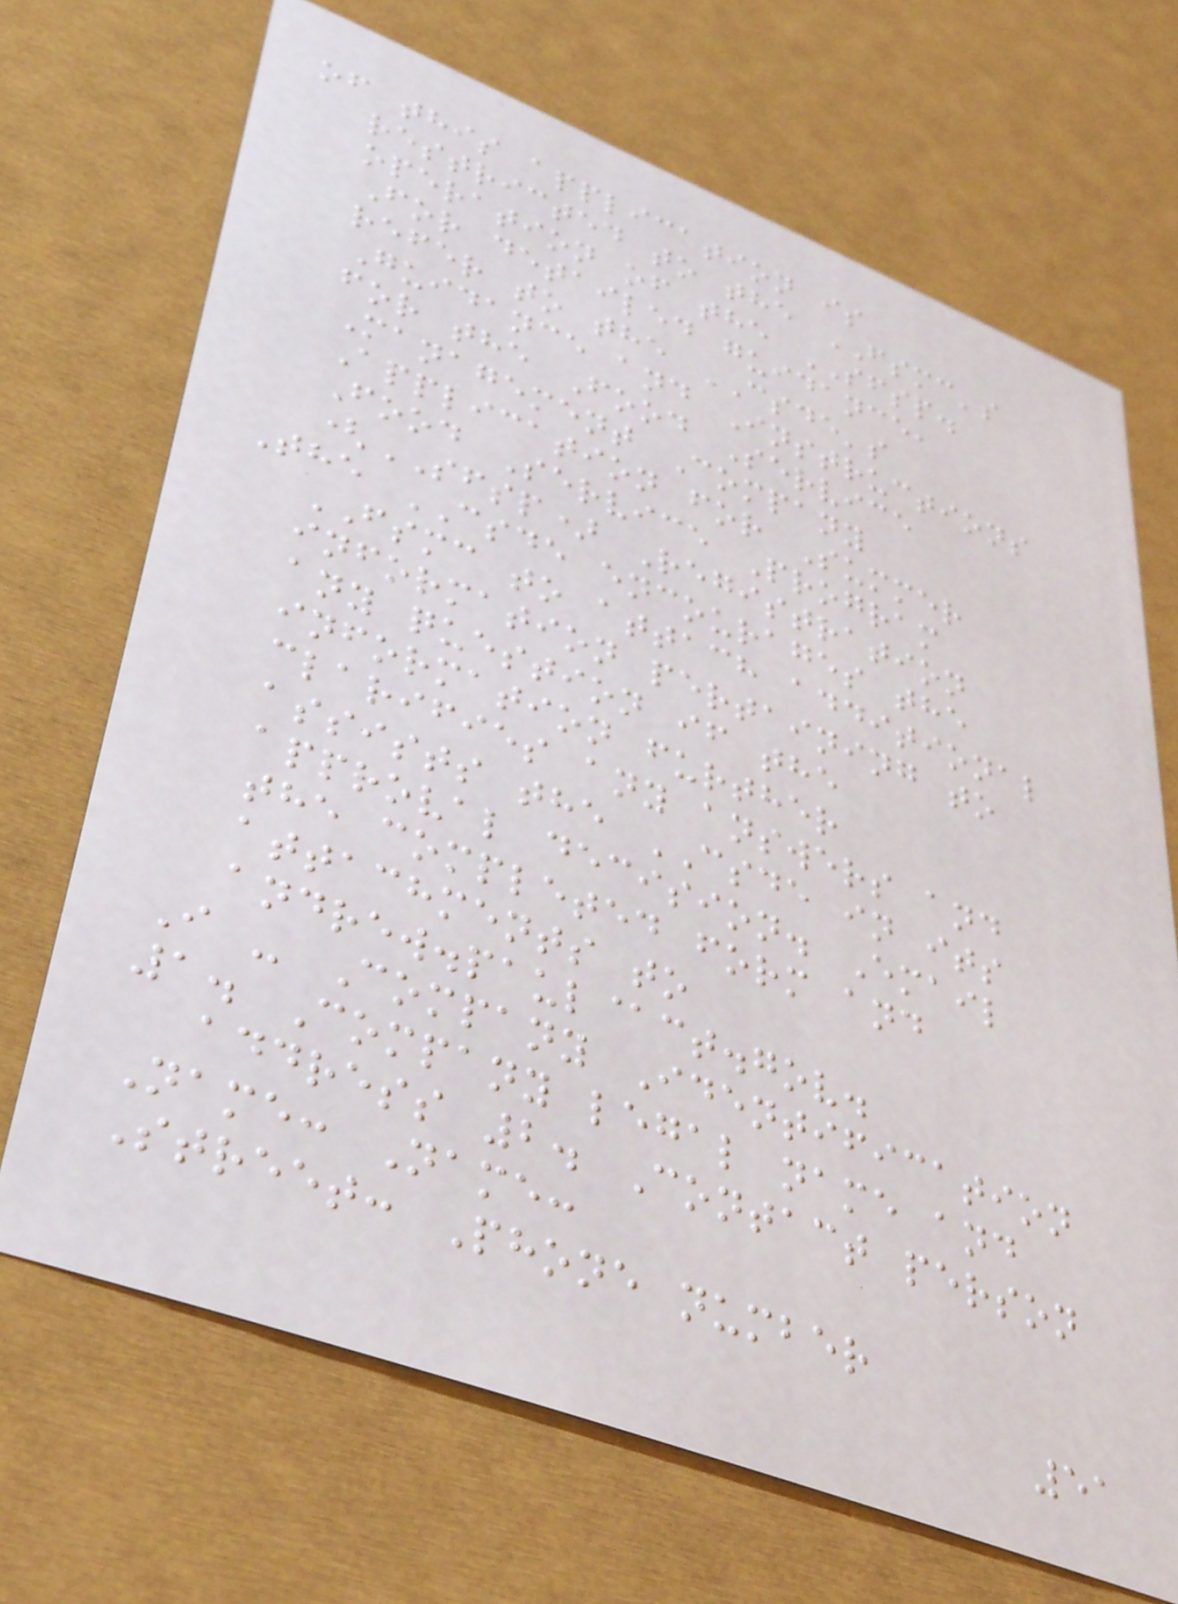of this application is
restricted to the FSMC's
operation of the SFSP.
For detailed guidance,
refer to the CSDE's
Guidance and Instructions
for the Food Service
Management Company
Application for Summer
Food Service Program
(SFSP) Registration
The CSDE encourages the
FSMC to attach additional
information pertaining to
any question if the
information further
clarifies any answers and
assists the CSDE in its
approval decision. Email
the completed form and
attachments to
andrew.paul@ct.gov.
I - Company Identification
1. Company legal name and
address 2. Contact person
Name: Name:
Street: Phone number
51
